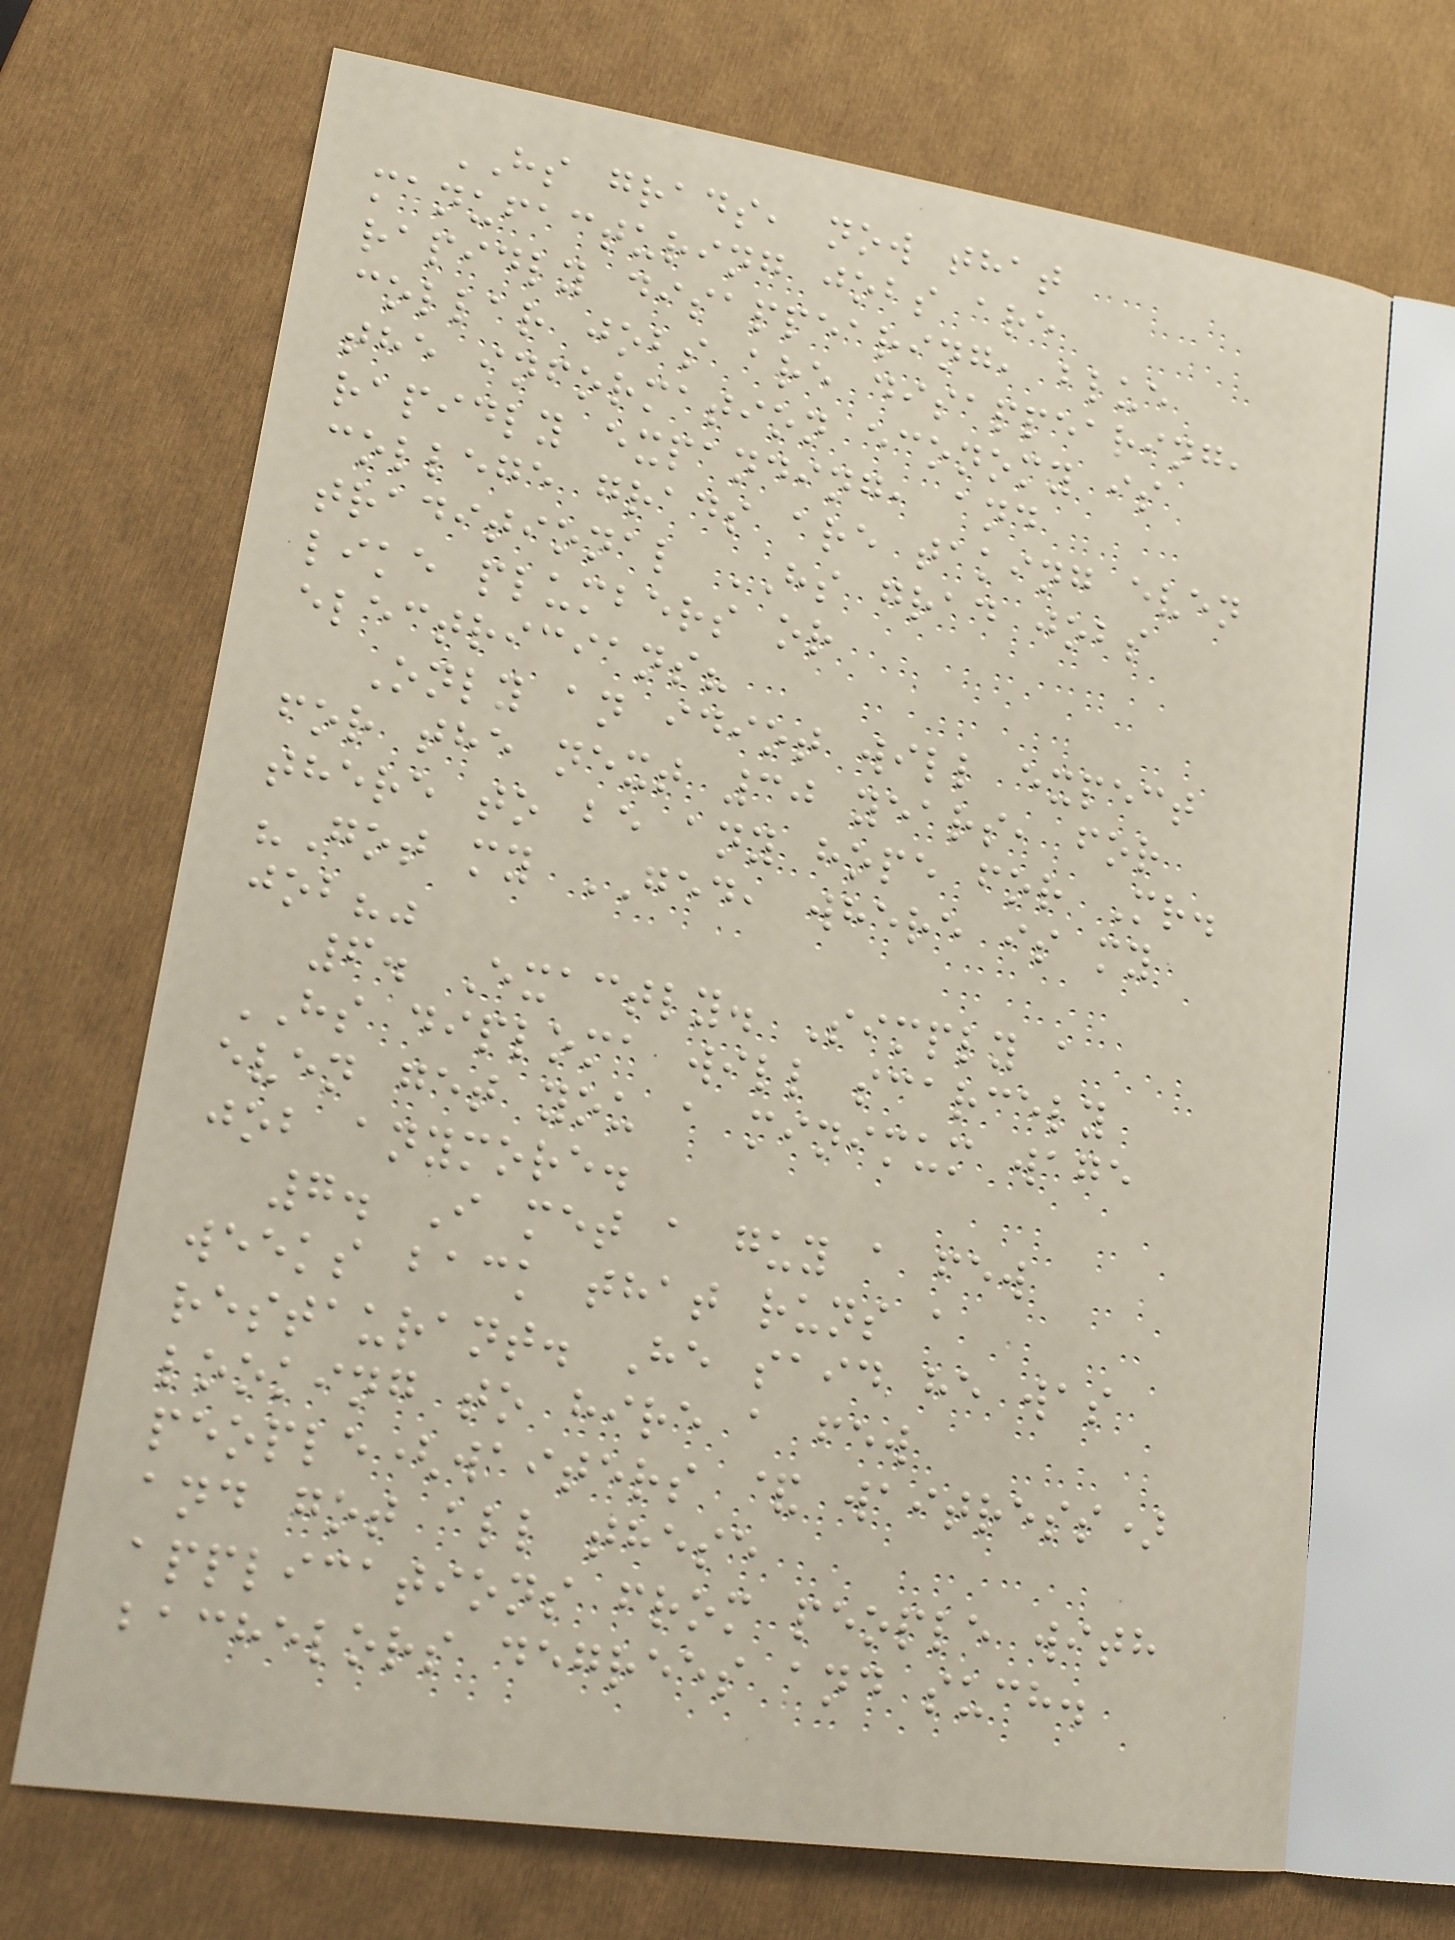HS grads, now that
manufacturing jobs are
rapidly disappearing, blue
collar jobs are disappearing,
the information economy is
rapidly expanding, and
college grads are taking even
traditional HS grad jobs
like plumbers or
electricians?
Only an idiot will expect
for the next 30 years, for
there to be any hope for Mr.
"Got my GED, where is my
job?"
6. Exactly. Simply a
HS diploma will scarcely
even get you a minimum wage
job anymore.
7. I met a guy a few
weeks back that runs a
restaurant. He said he was
looking to hire a few
people(waiters & waitress)
and got all these
applications from people with
bachelors degrees and such.
